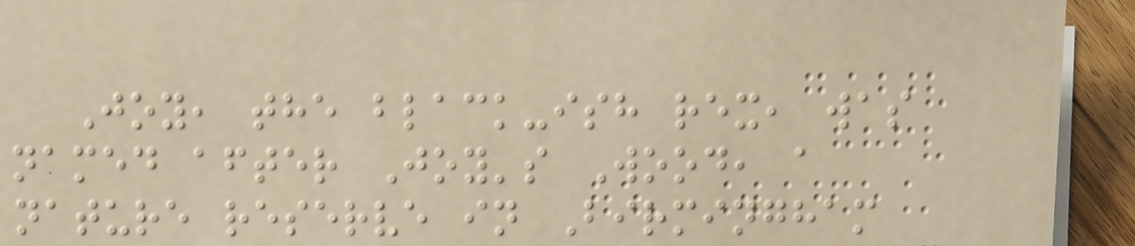Joy, the black-ish rex, was
named after Joy's Wood, a
nature reserve in Birmingham
